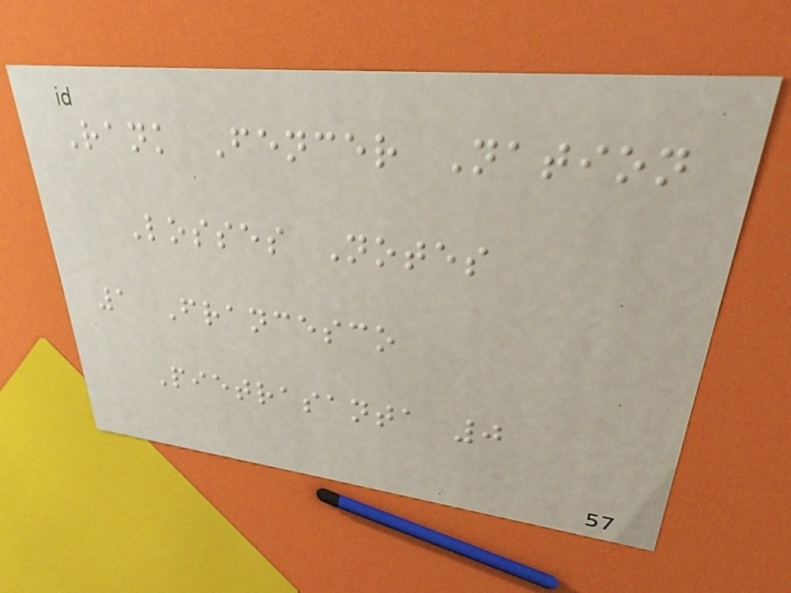Rank Fencer Nation
Losses Notes
1 Francesco
Pietrasanta 0
